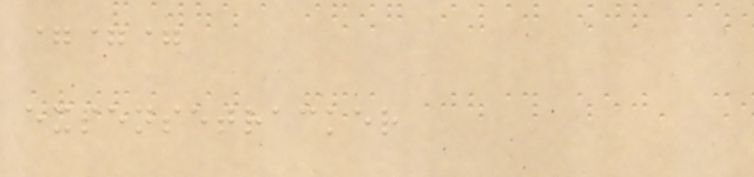===
expensetracker
